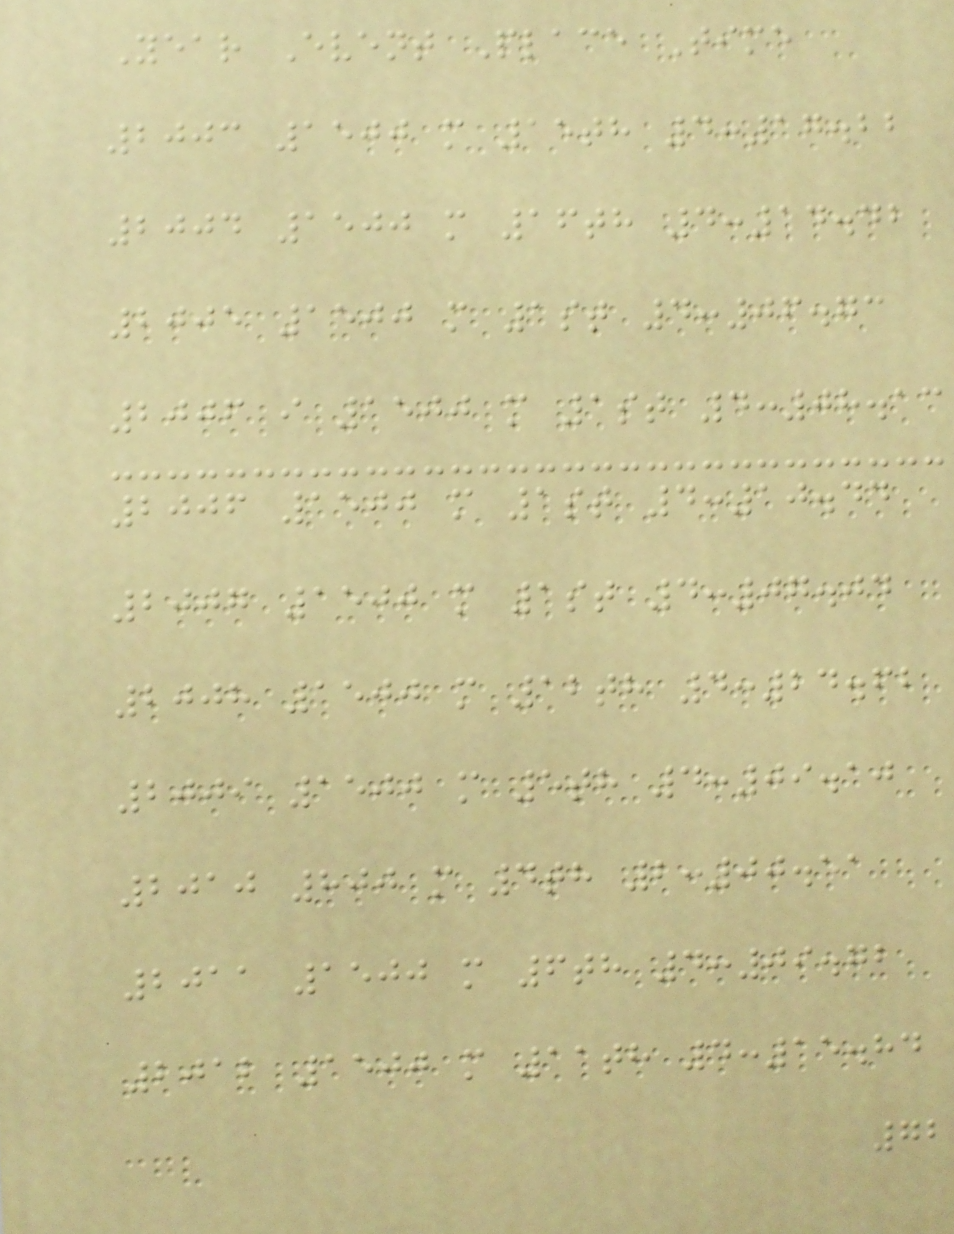Year Event Place Time
2003 1500 m 15th 4:17.22
2004 1500 m 16th 4:14.42
2005 1500 m 1st 4:06.73
2006 i 1500 m 1st 4:08.13
2006 1500 m 1st 4:10.44
2007 1500 m 1st 4:07.04
2008 1500 m 12th 4:24.62
2009 1500 m 5th 4:09.10
2010 800 m 4th 2:00.51
2011 1500 m 6th 4:09.72
2012 1500 m 11th 4:15.84
72
